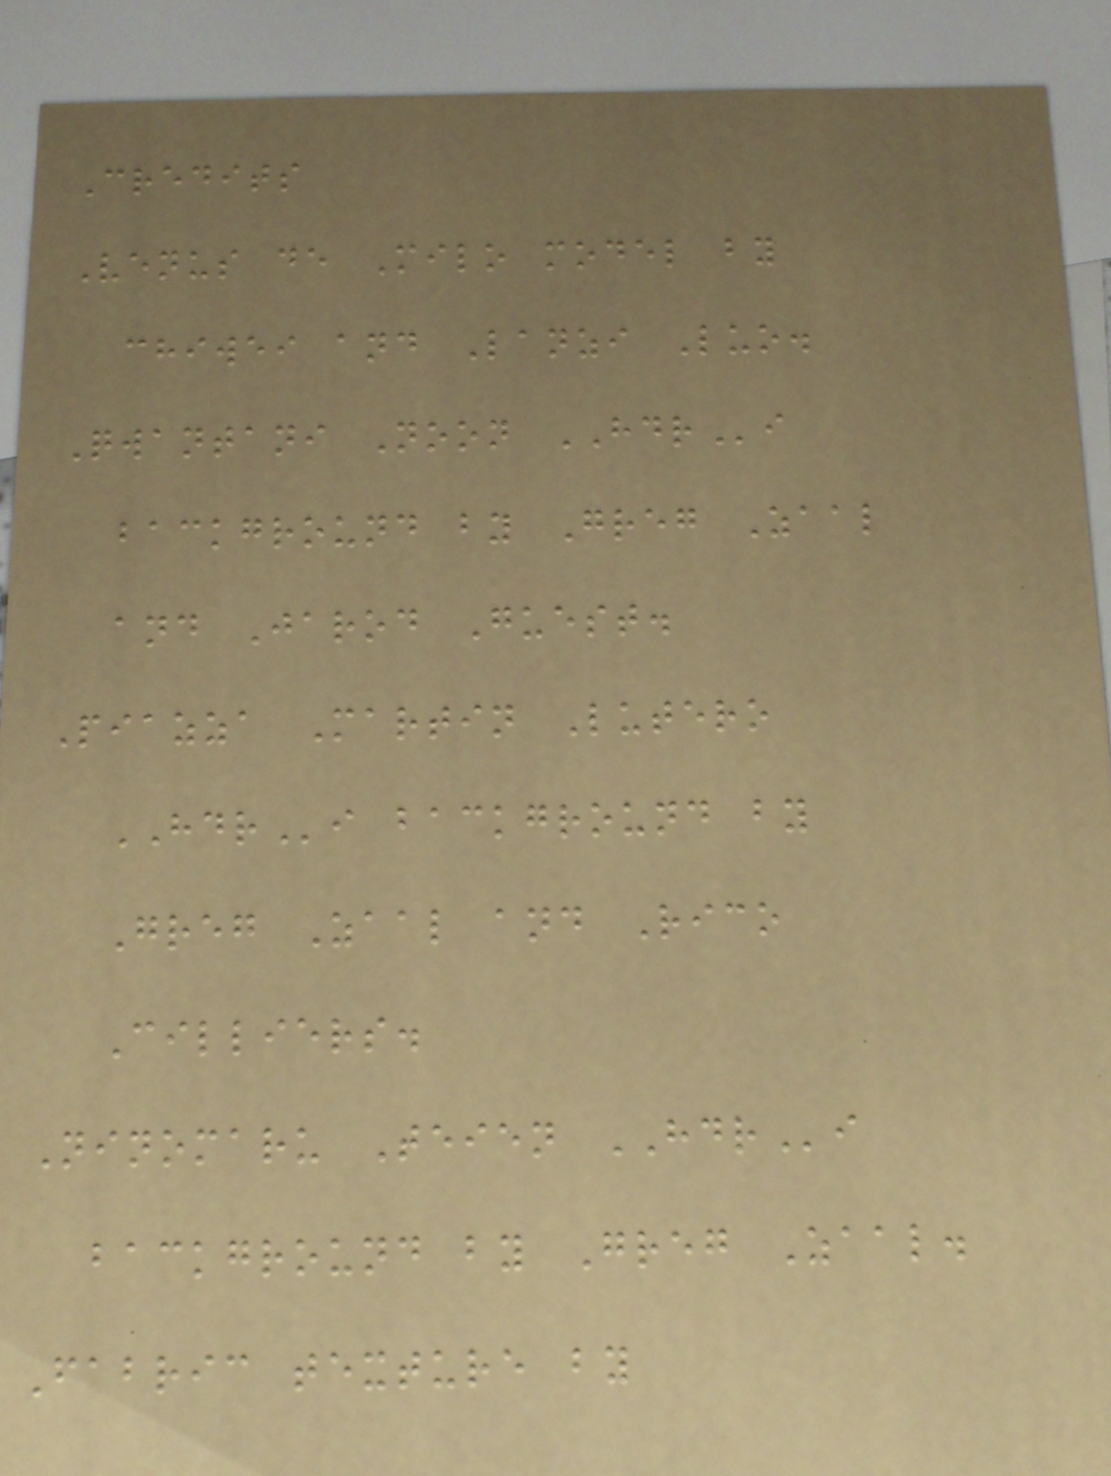Credits
Venus de Milo model by
chiwei and Lanzi Luo.
Qwantani Noon HDRi
background by Greg Zaal
and Jarod Guest.
Piazza Martin Lutero
HDRi background by
Greg Zaal and Rico
Cilliers.
Ninomaru Teien HDRi
background by Greg Zaal.
Fabric texture by
